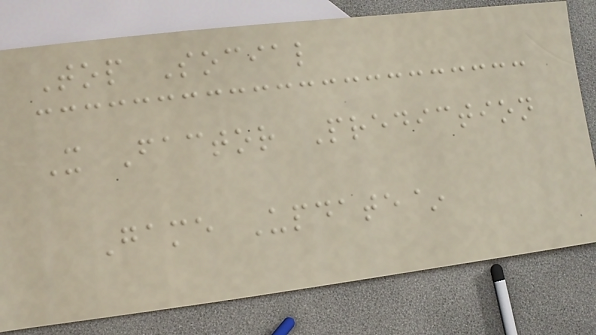Top Social
X Factor Prediction
Game Update~
